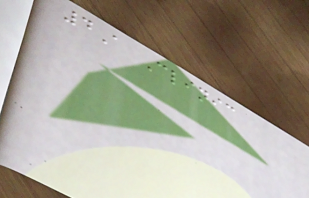4A Clinic
